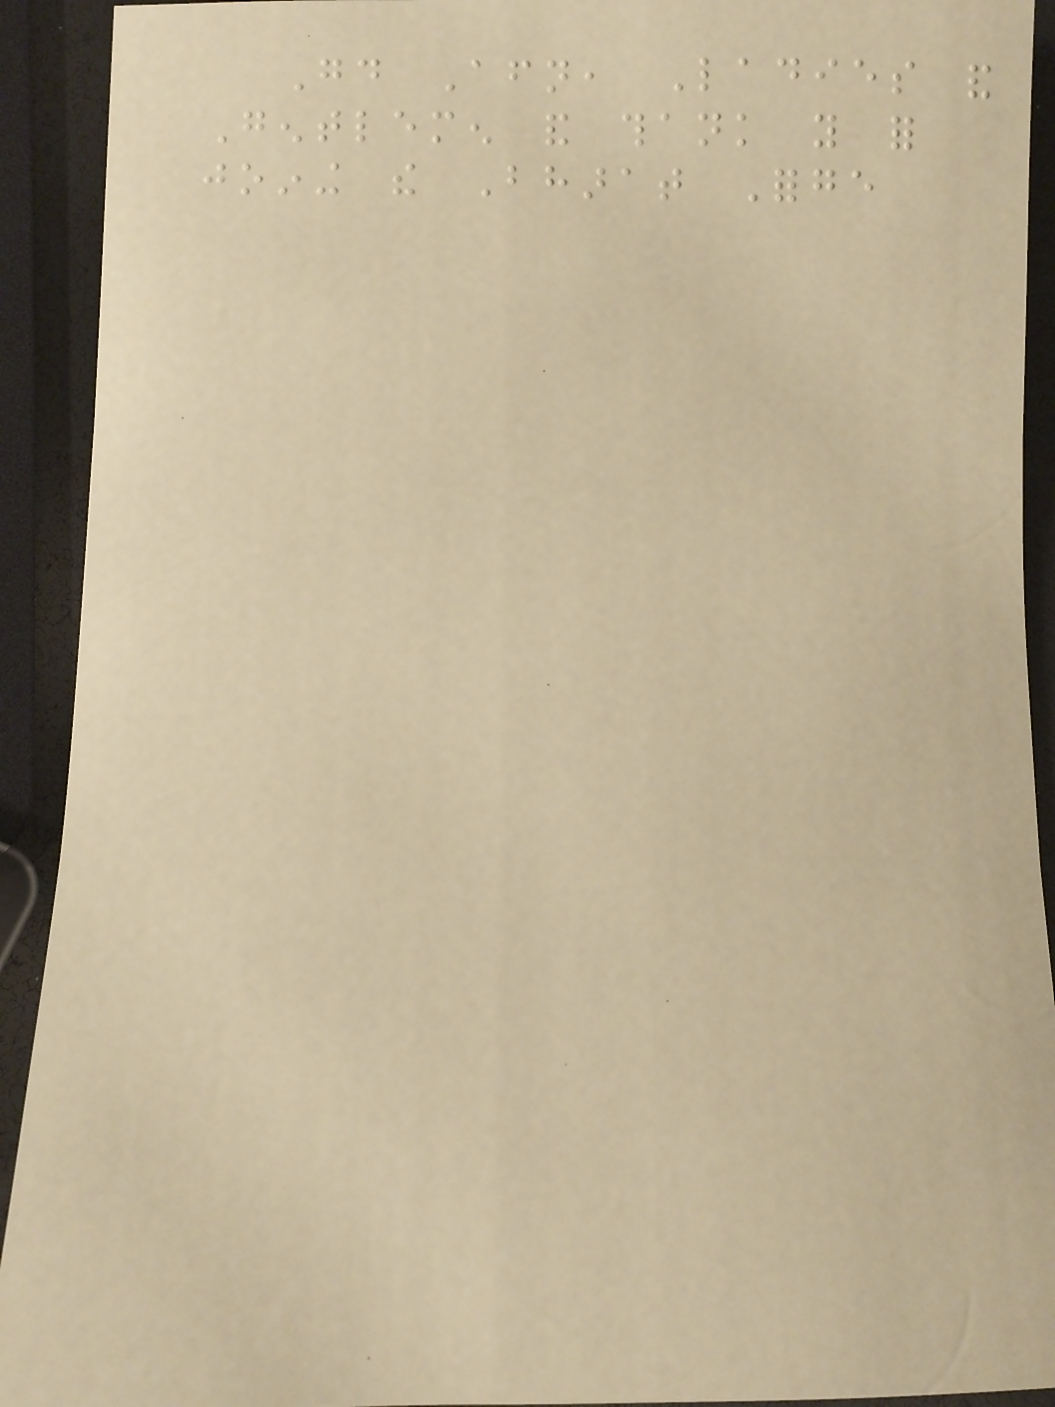Good Afternoon, Ladies and
Gentlemen and thank you for
joining the Bharat Forge
